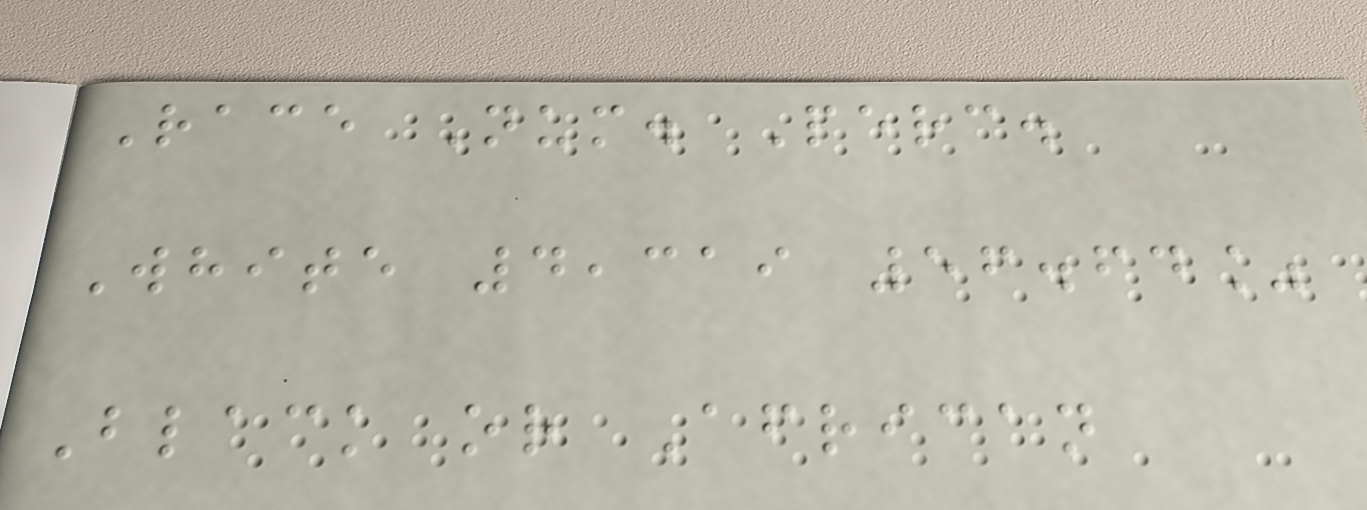Race Num. Perc.
White 4,319 56.64%
Black or African
